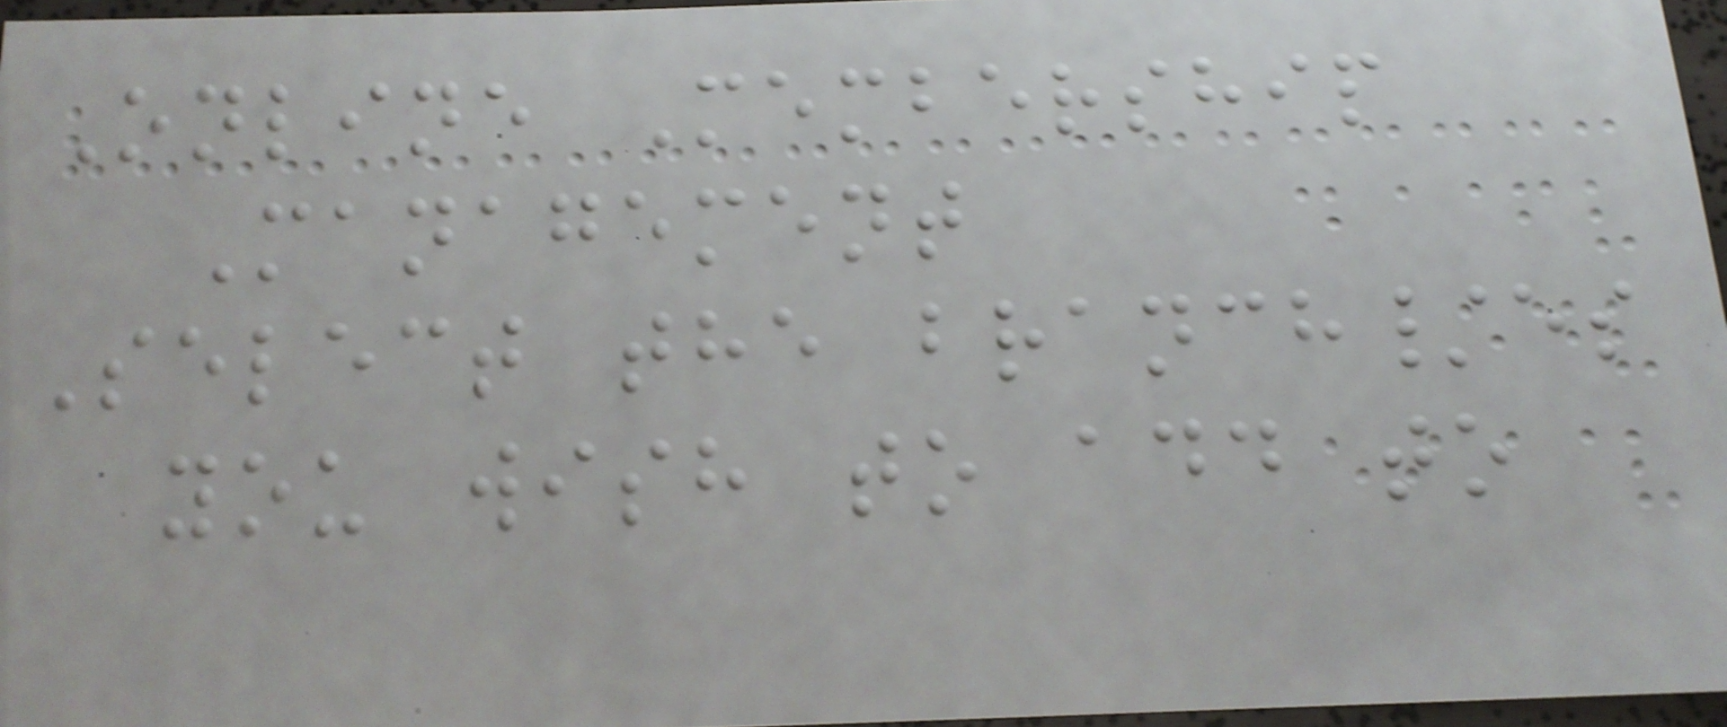Online Membership
Management
Select the branch/es
you wish to add to
